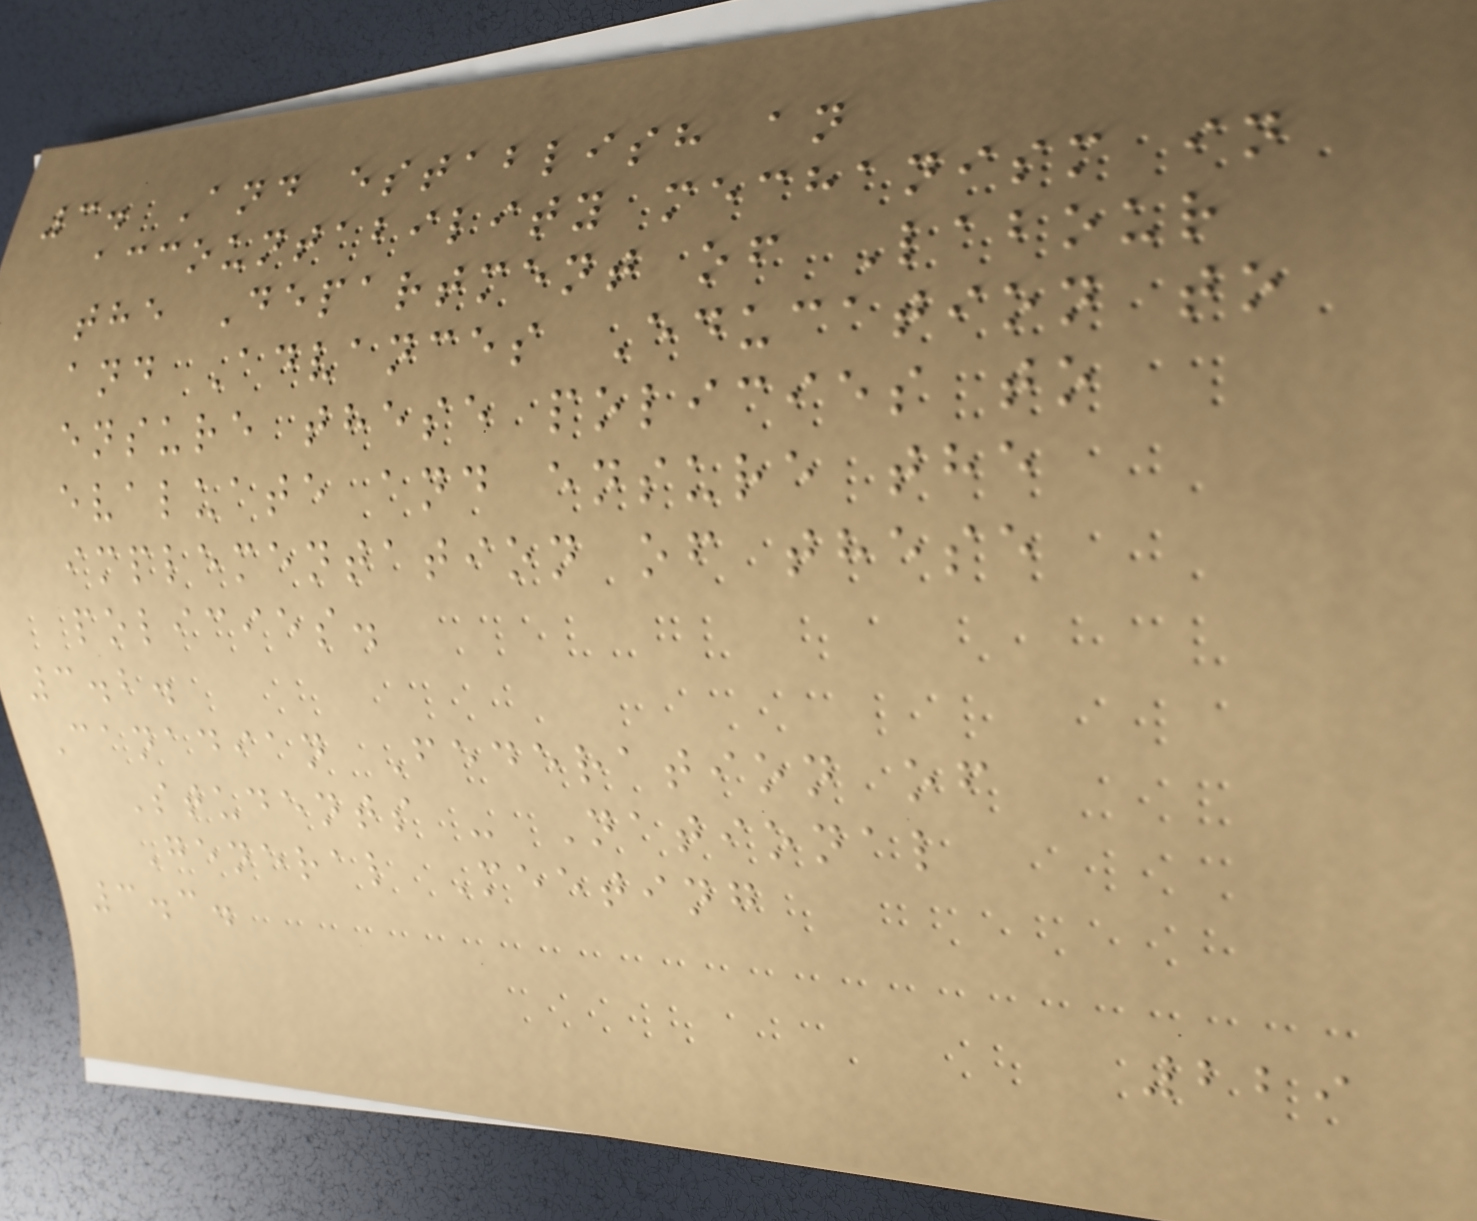3. And establish an
accountability mechanism in
the Department of Labour
and Advances Education to
ensure these policies to
evaluate and ensure the
implementation of these
policies.
3.2.
Canadian Federation of
Students - National
General Meeting
3.3.
229
